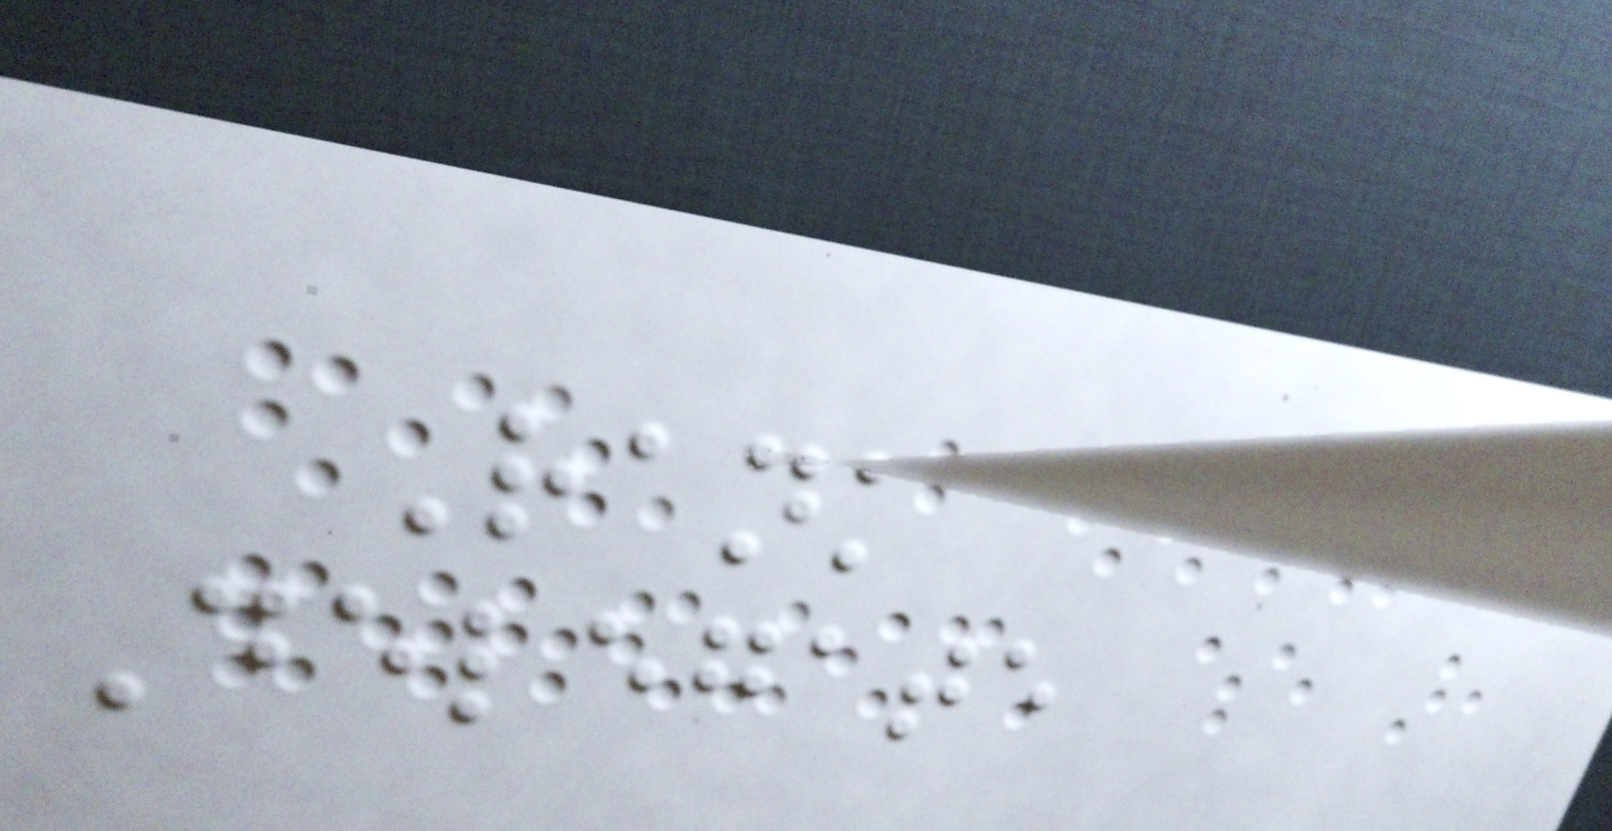Rank
Delegate
